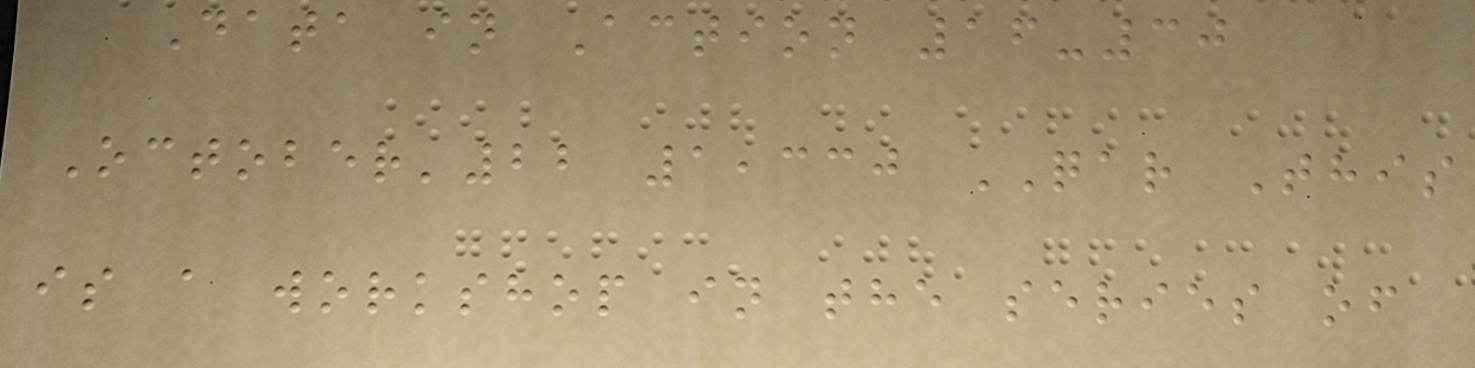Data in Action 16-30
October'22 1,330 QAR This
is a workshop in the series of
